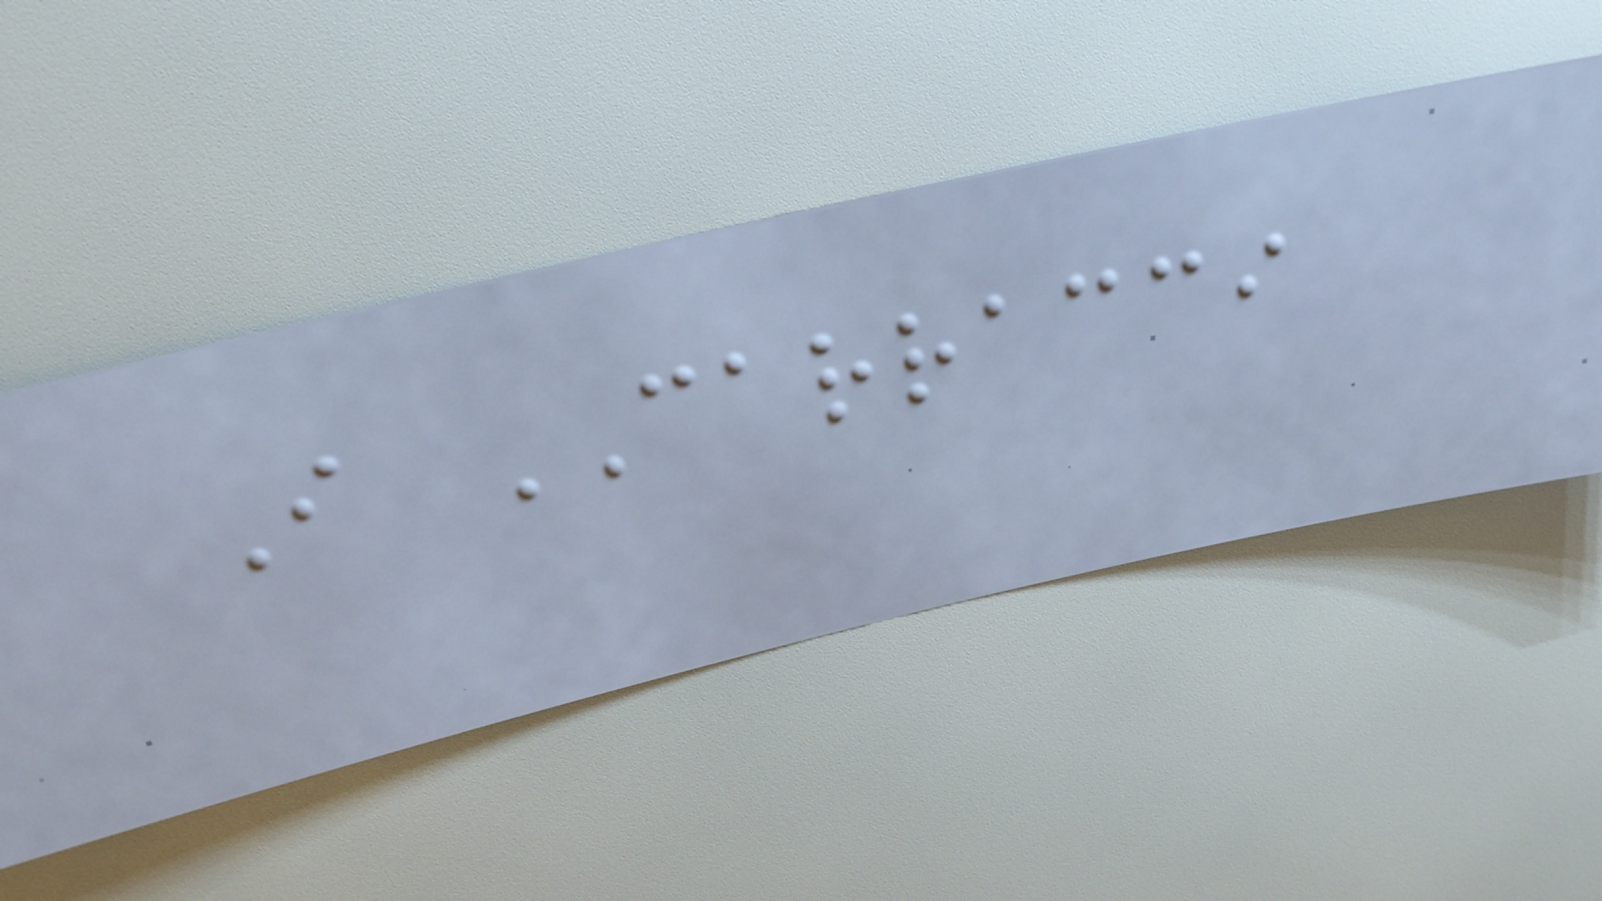I CARRACCI
